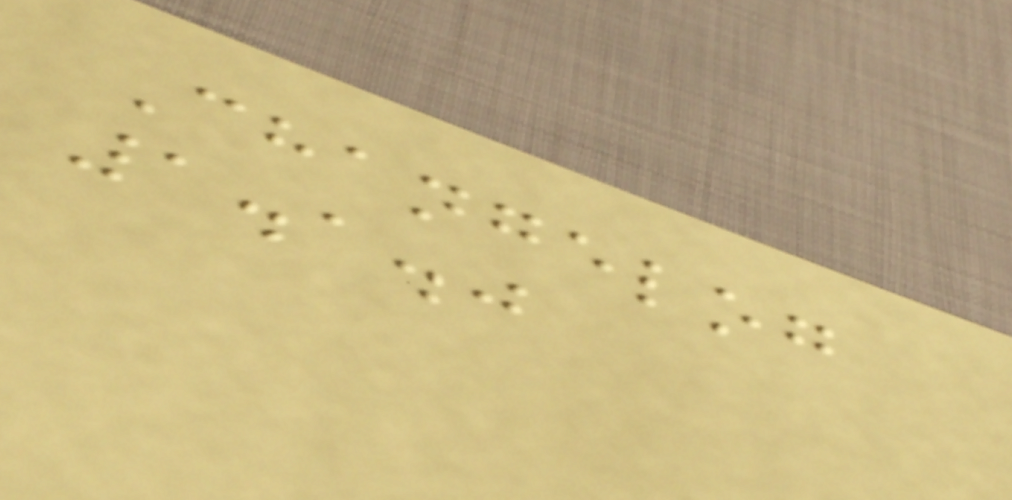Changelog
1.1.0
